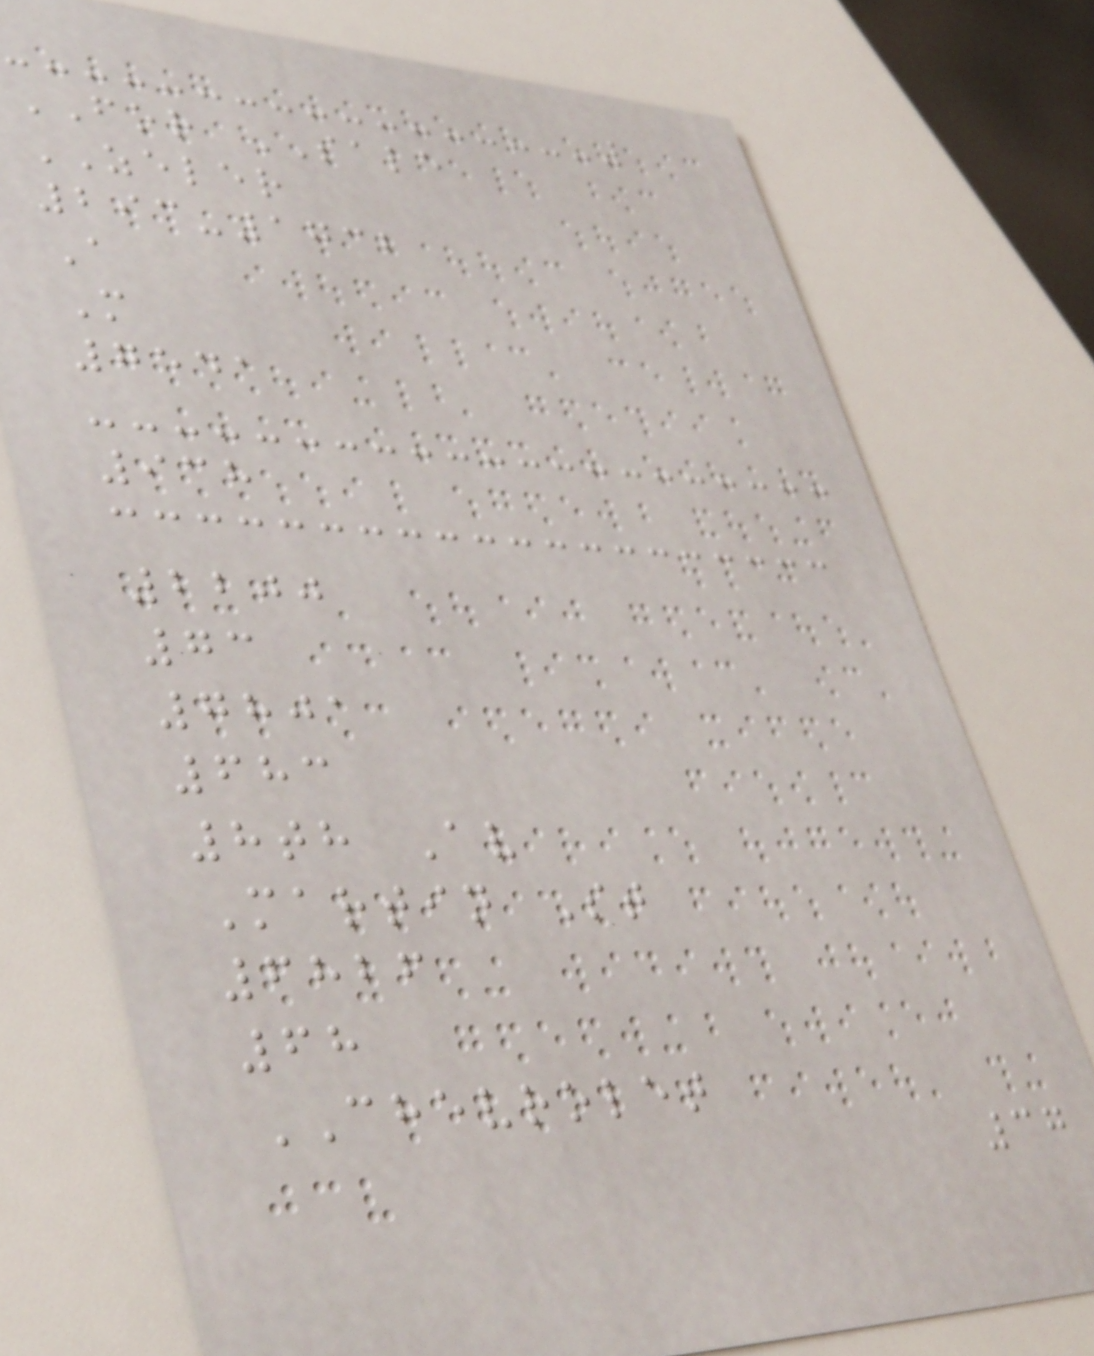FOR SALE
ZELER
293-1732
A
M
7541
938
2200
73
7801
683
8th Av
Martin St
6826
68
CHEVROLET
37
